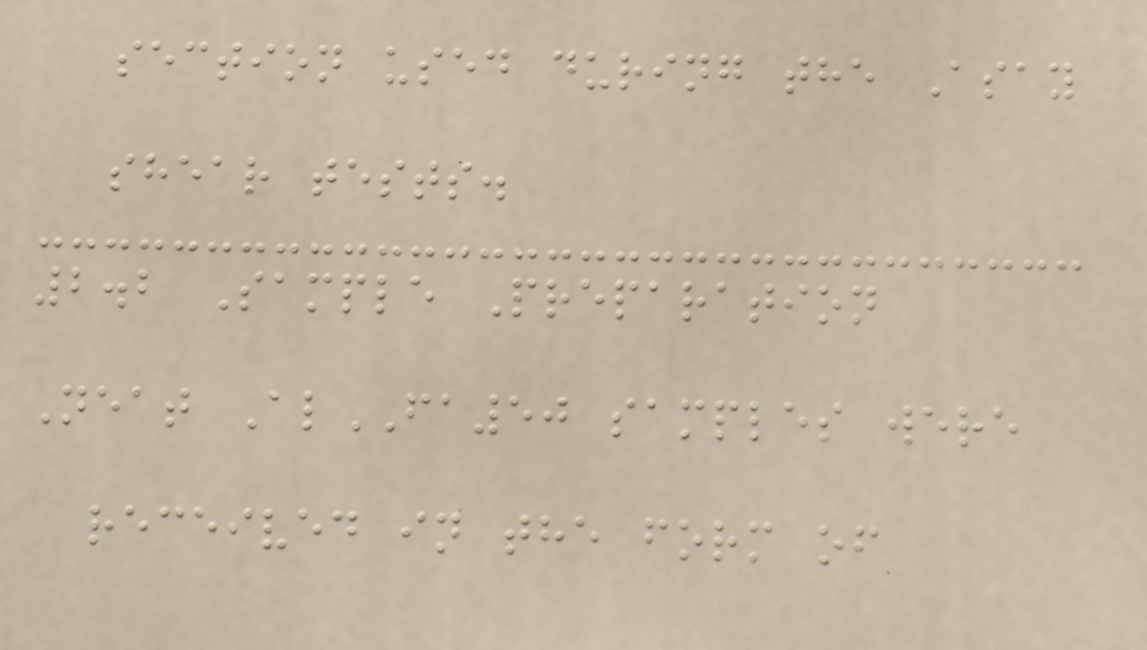section used during the Asay
shear tests.
2.2 Sample Preparation
Neat AlFA50 samples were
received in the form of
